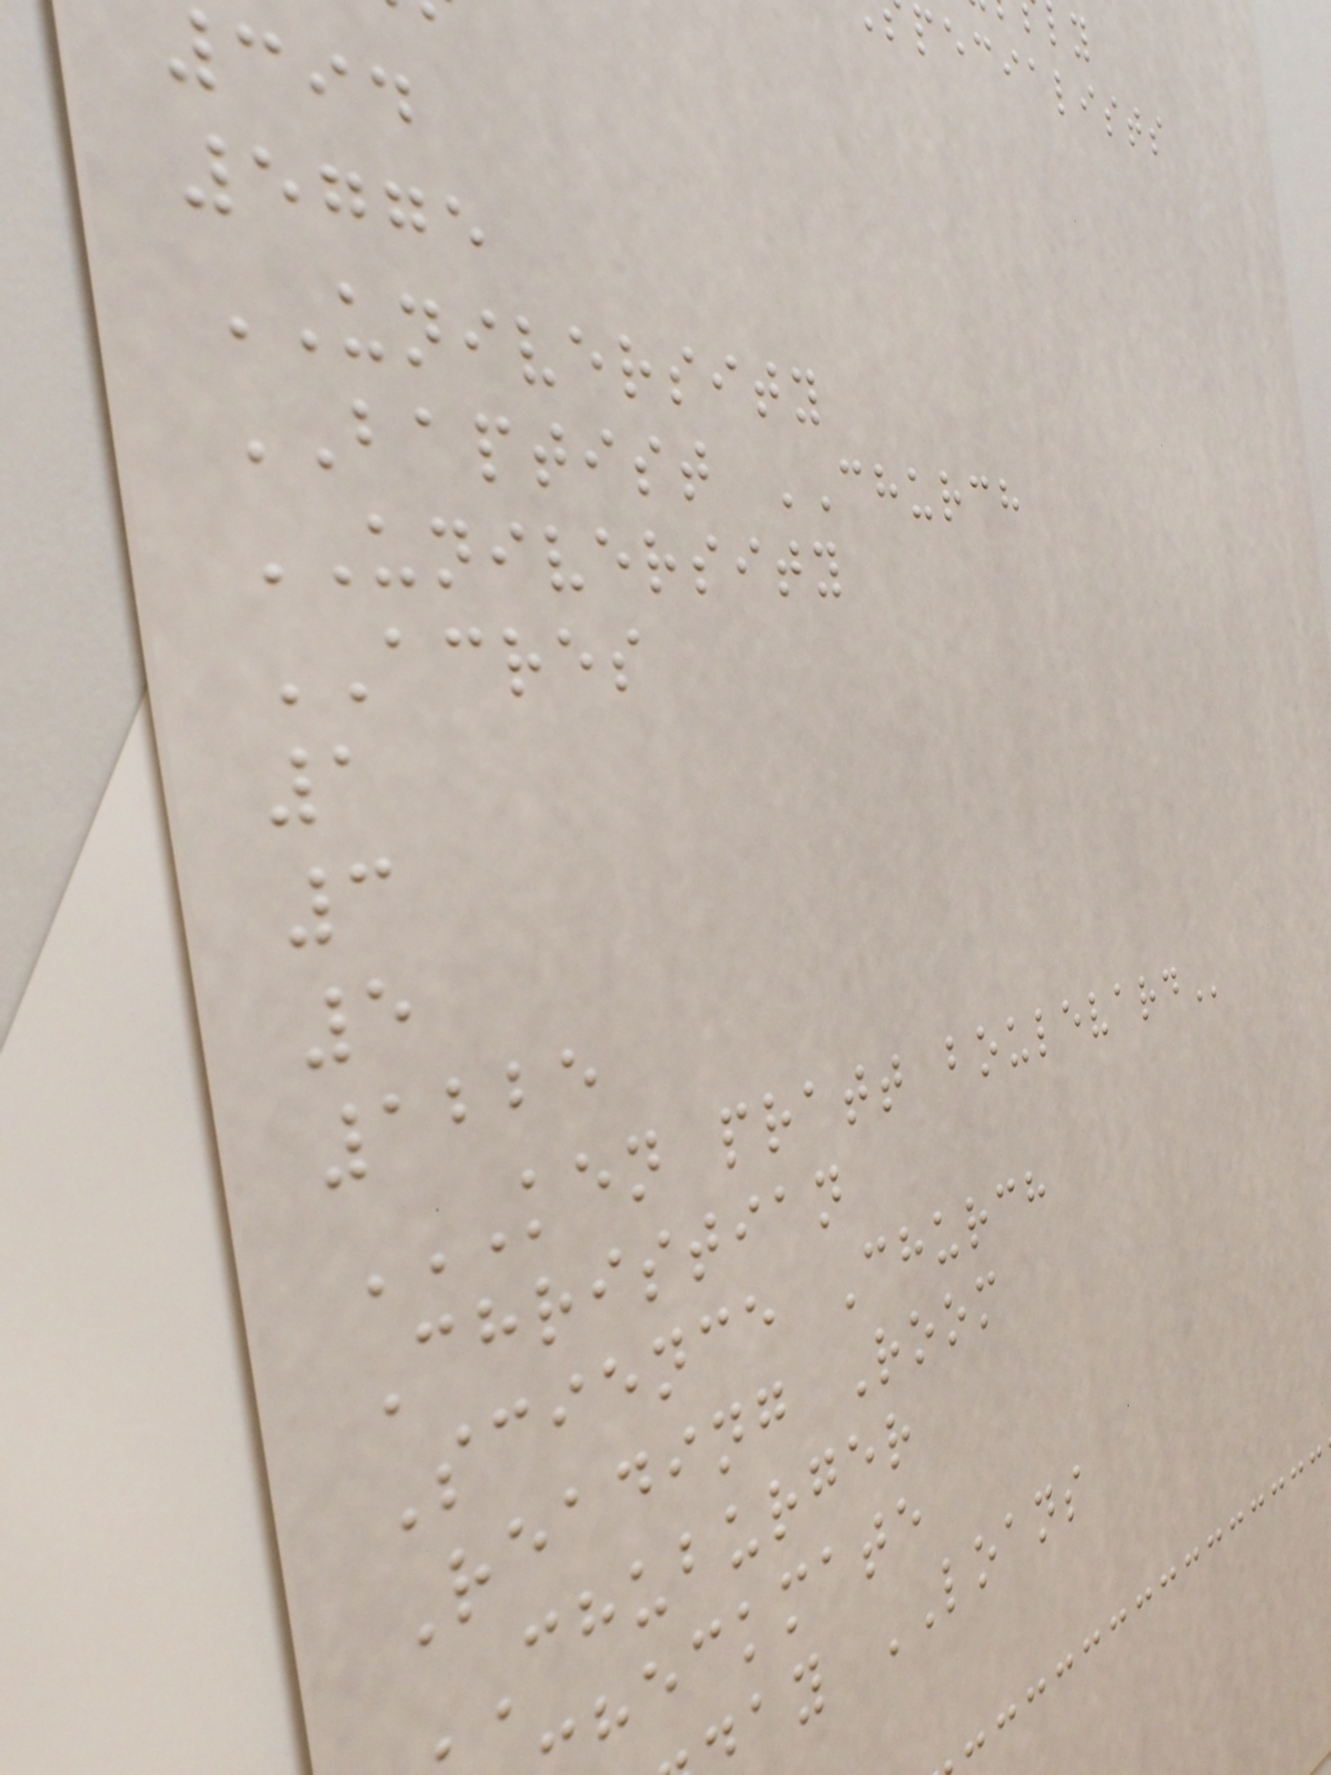pecialists
5775
UNIVERSITY
BAPTIST CHURCH
UNIVERSITY
ACRES
1
3
5
1225
KEN PRATT BOULEVARD
Christian
Science Church
Reading Room
chuburger
heckmate
ay LOANS
